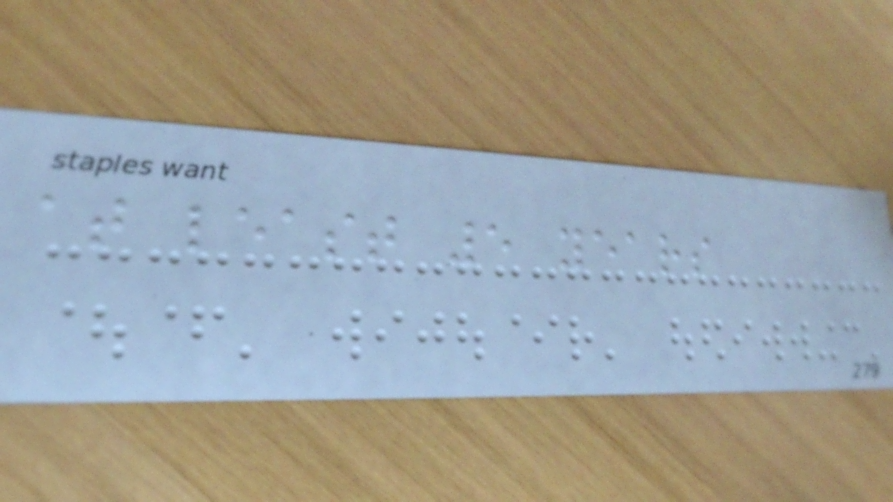at least 5 years
